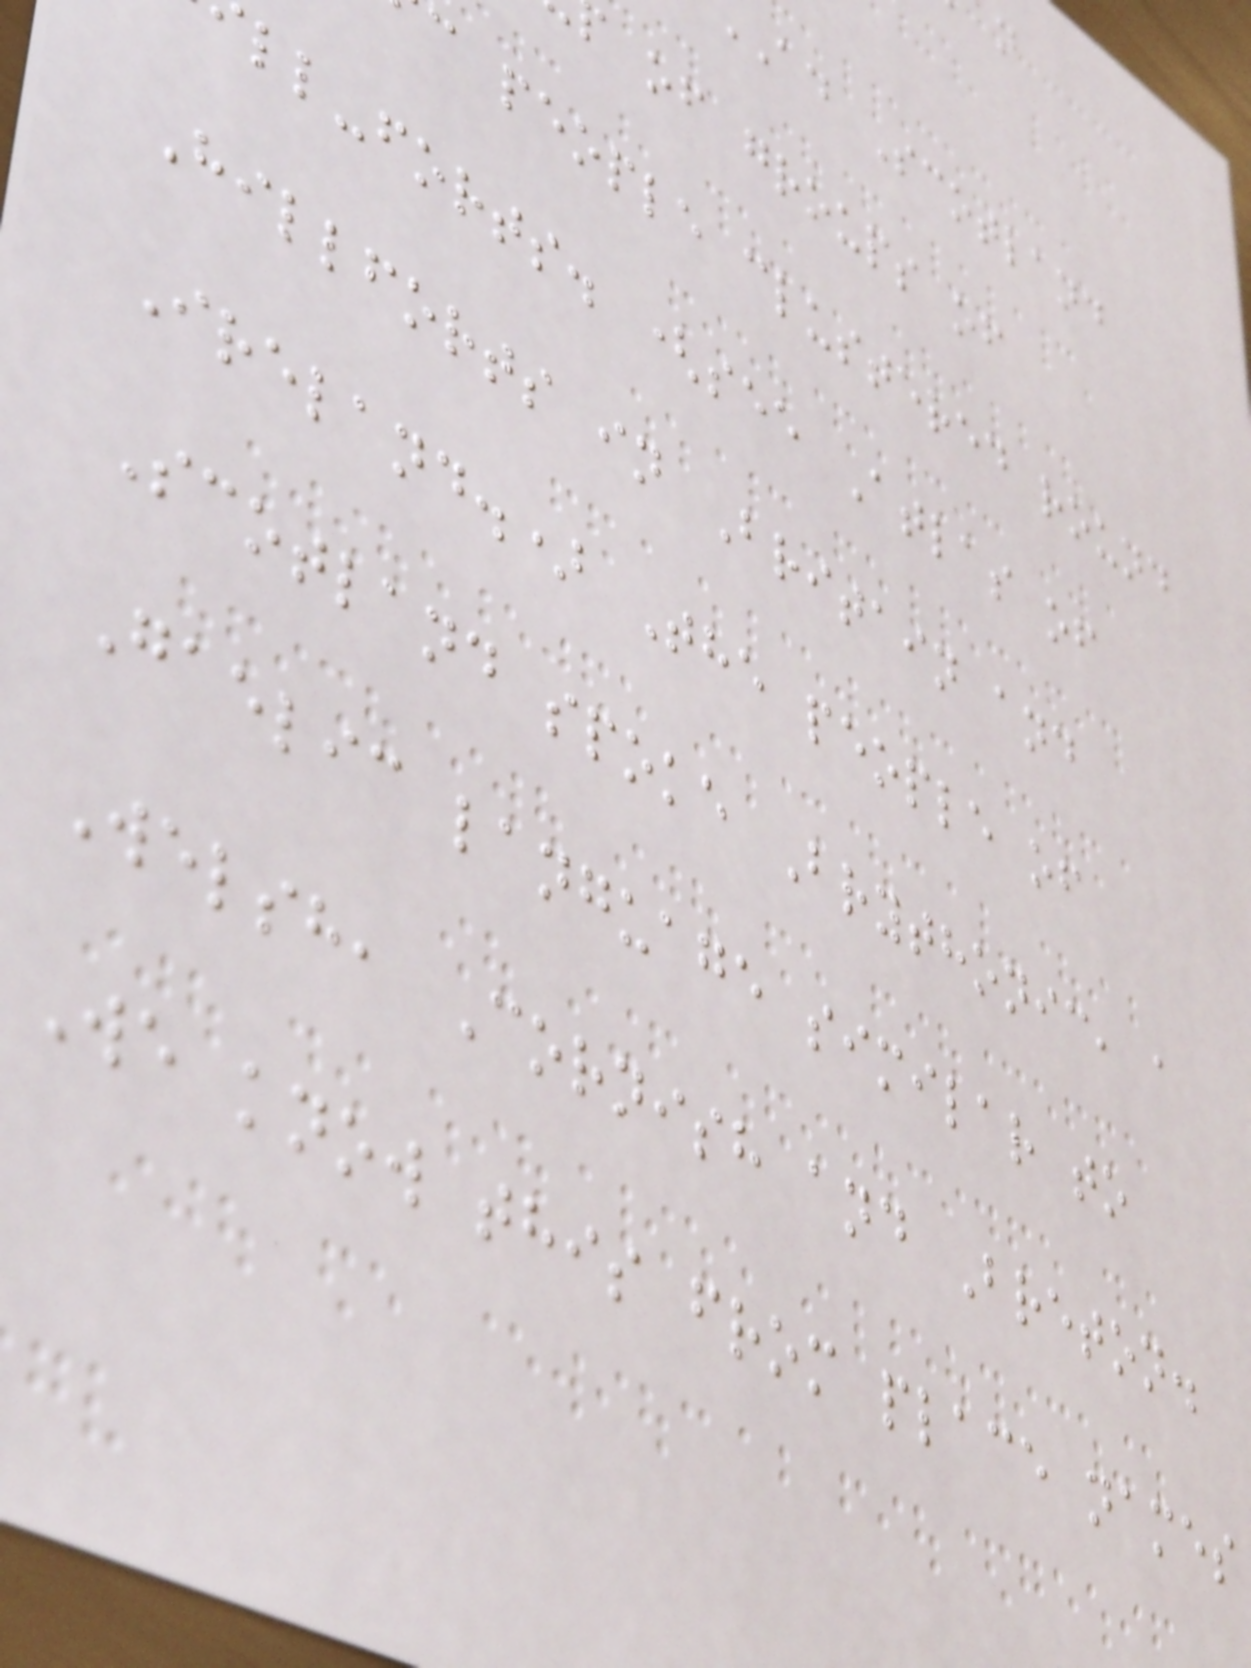ad Scotland
of groups of
c people clustered round
ll-forts. (see Atlas of
Hillforts in Britain and
Ireland.) The people of
Scotland spoke Brythonic, a
Gaelic language similar to
Welsh, Cornish and Breton.
We know this from place names
